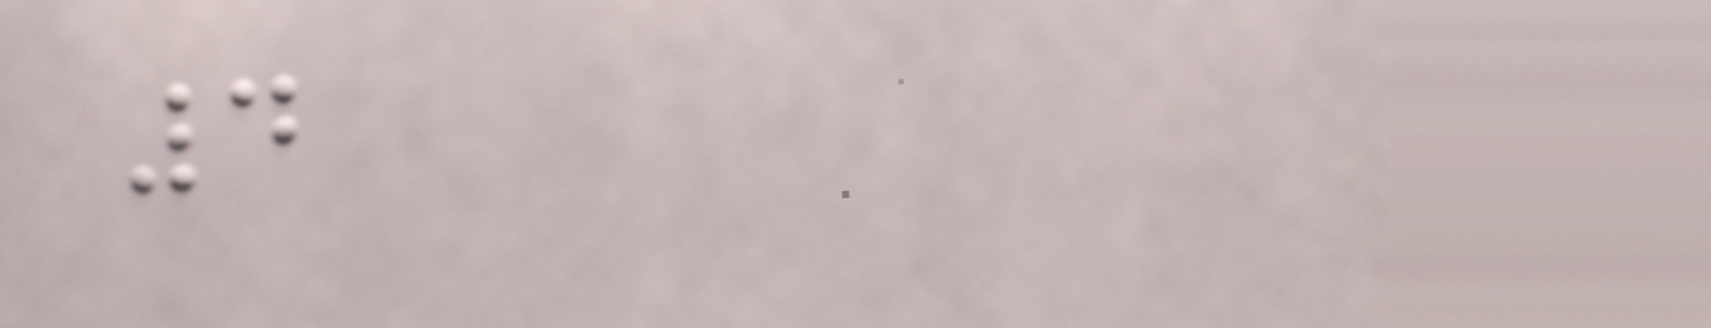4
